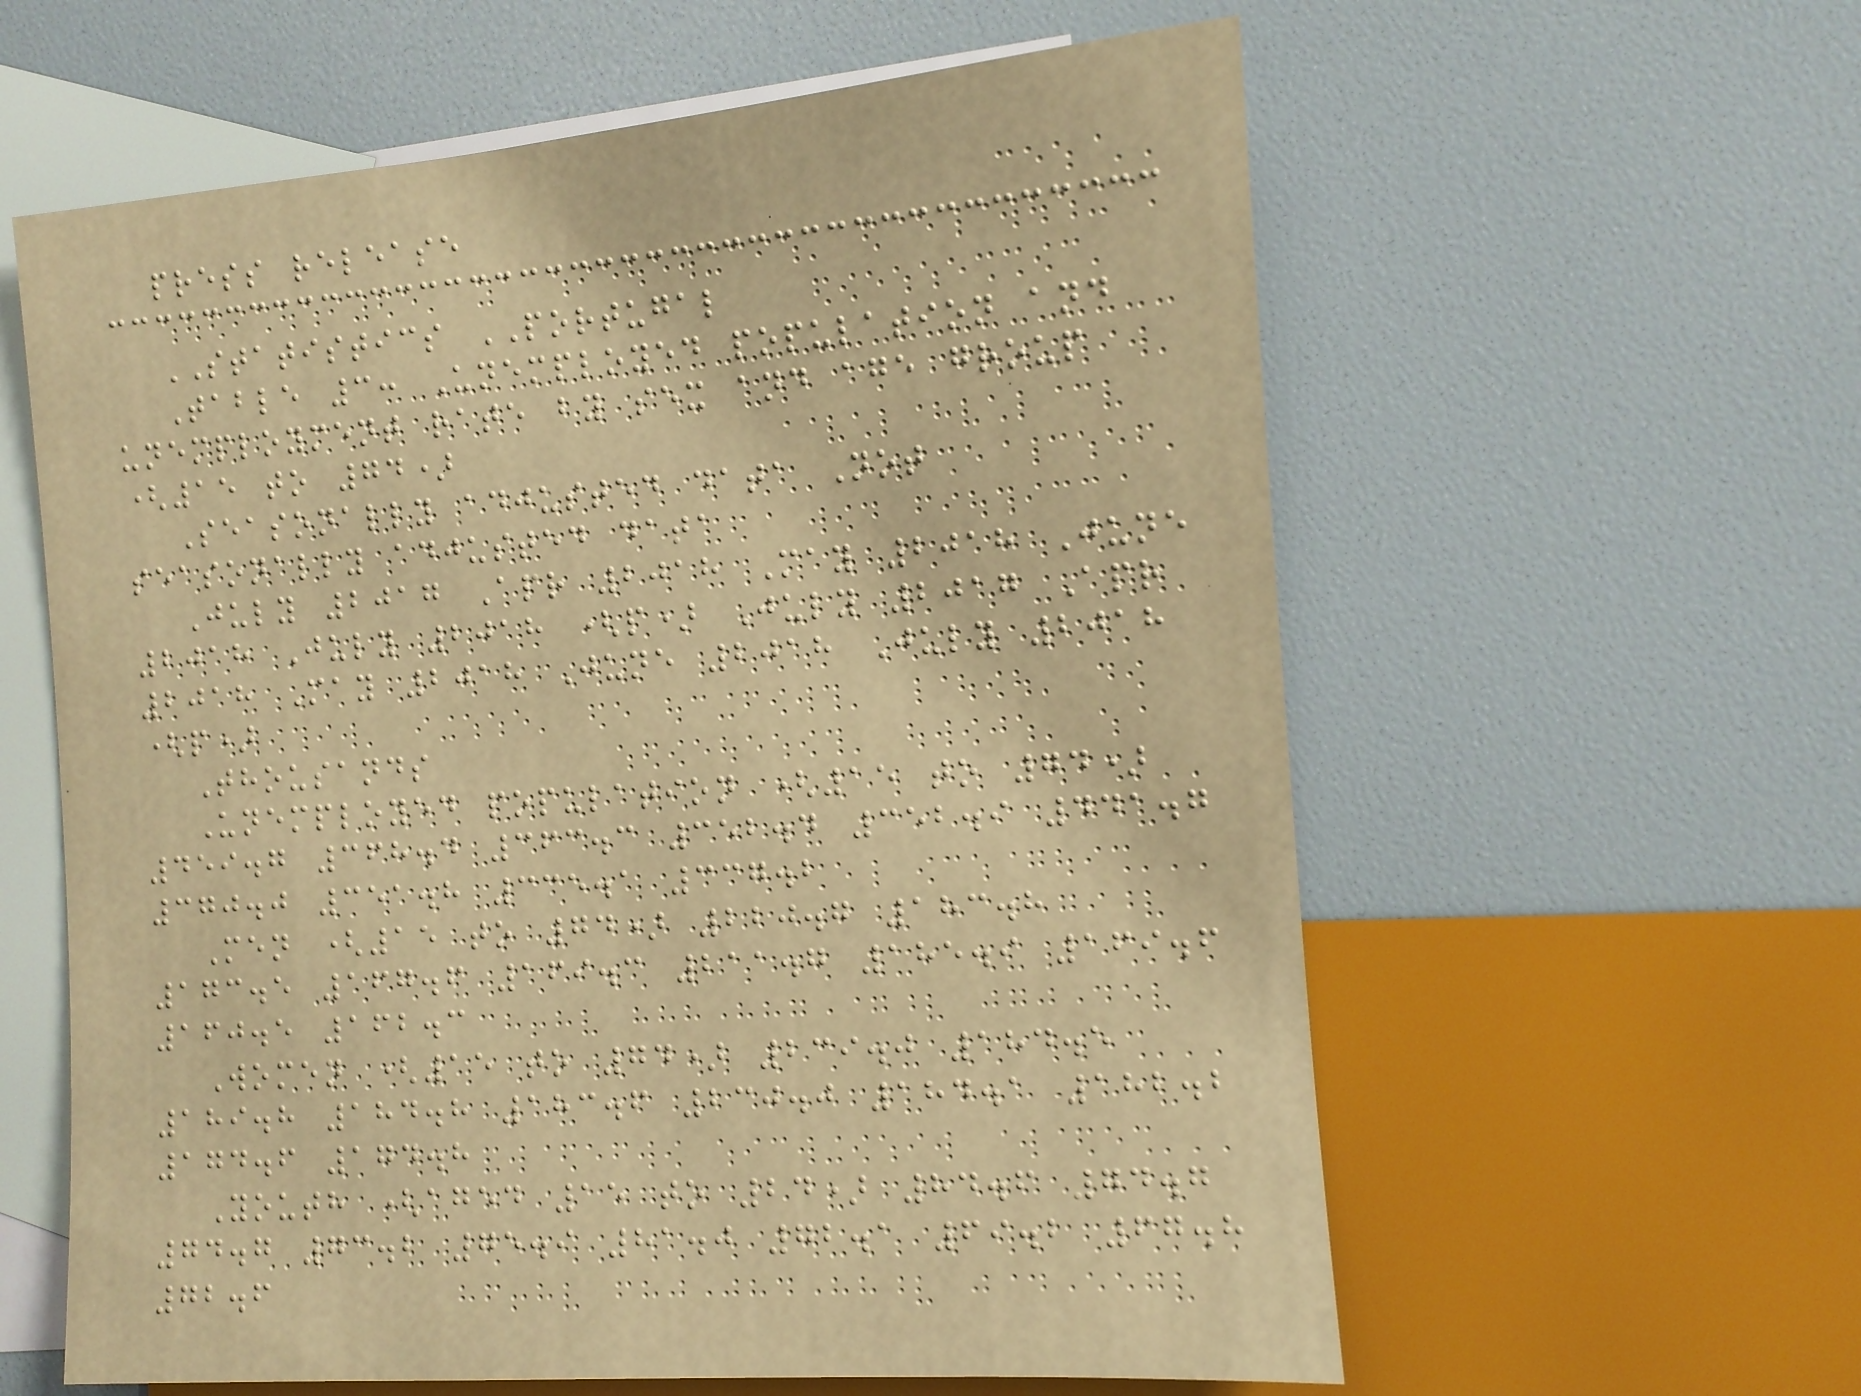press release
STATISTICS PORTUGAL
Table 3: Unemployed population and
unemployment rate by sex and age group
(15 to 74)
Seasonally adjusted data Not
seasonally adjusted data
July 2017 Apr 2018 May 2018 June
2018 July 2018 (p) July 2017 Apr
2018 May 2018 June 2018 July 2018
(p)
Thousands
Unemployed population (15 to 74)
459.7 368.4 363.3 352.4 352.9 441.7
370.0 351.8 335.1 337.2
Men (15 to 74) 220.7 183.8
173.5 167.6 169.3 211.7 185.9 169.6
160.5 162.3
Women (15 to 74) 239.0 184.5
189.8 184.8 183.6 230.0 184.1 182.2
174.6 174.8
Youth (aged 15 to 24) 84.6 74.7
74.7 73.2 75.9 81.0 72.1 69.2 67.8
72.6
